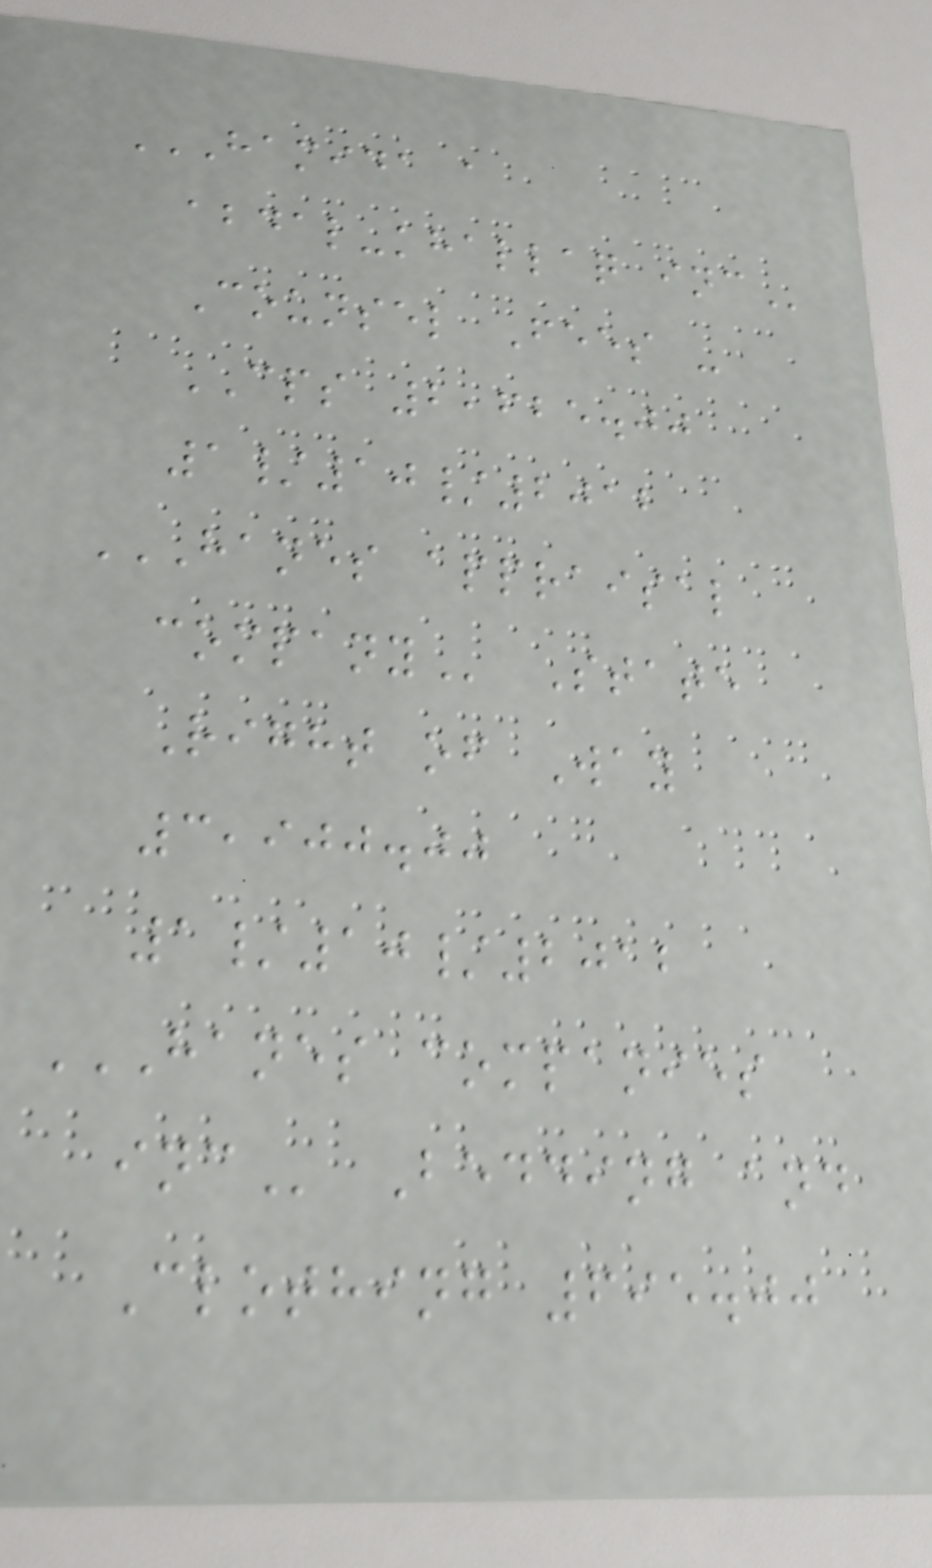HAMIDA A
ABDAL-KHALLAQ INC
Counsel Fees -
CPS 2,625.00
1/10/2012
HANES APPRAISAL
COMPANY State
Right of Way
3,900.00
1/10/2012
HANES COMPANIES
INC Bedding and
Clothing 695.00
